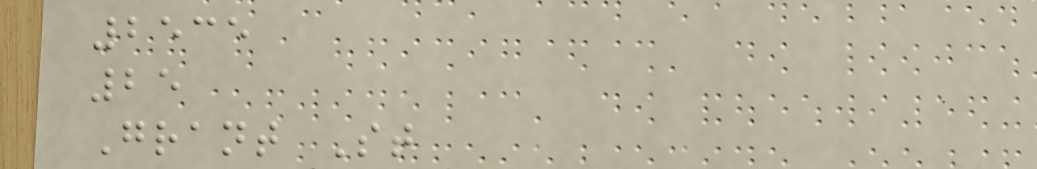2535
25
Grant St
